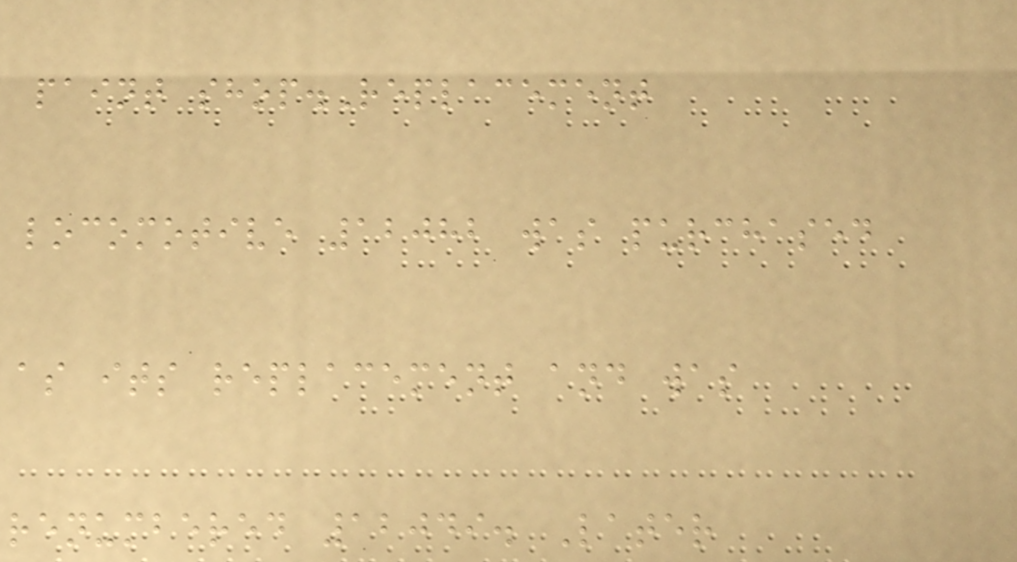paint shop.Replacement
locomotive 12082 was purchased
as its replacement and was
renumbered 12049. Later
